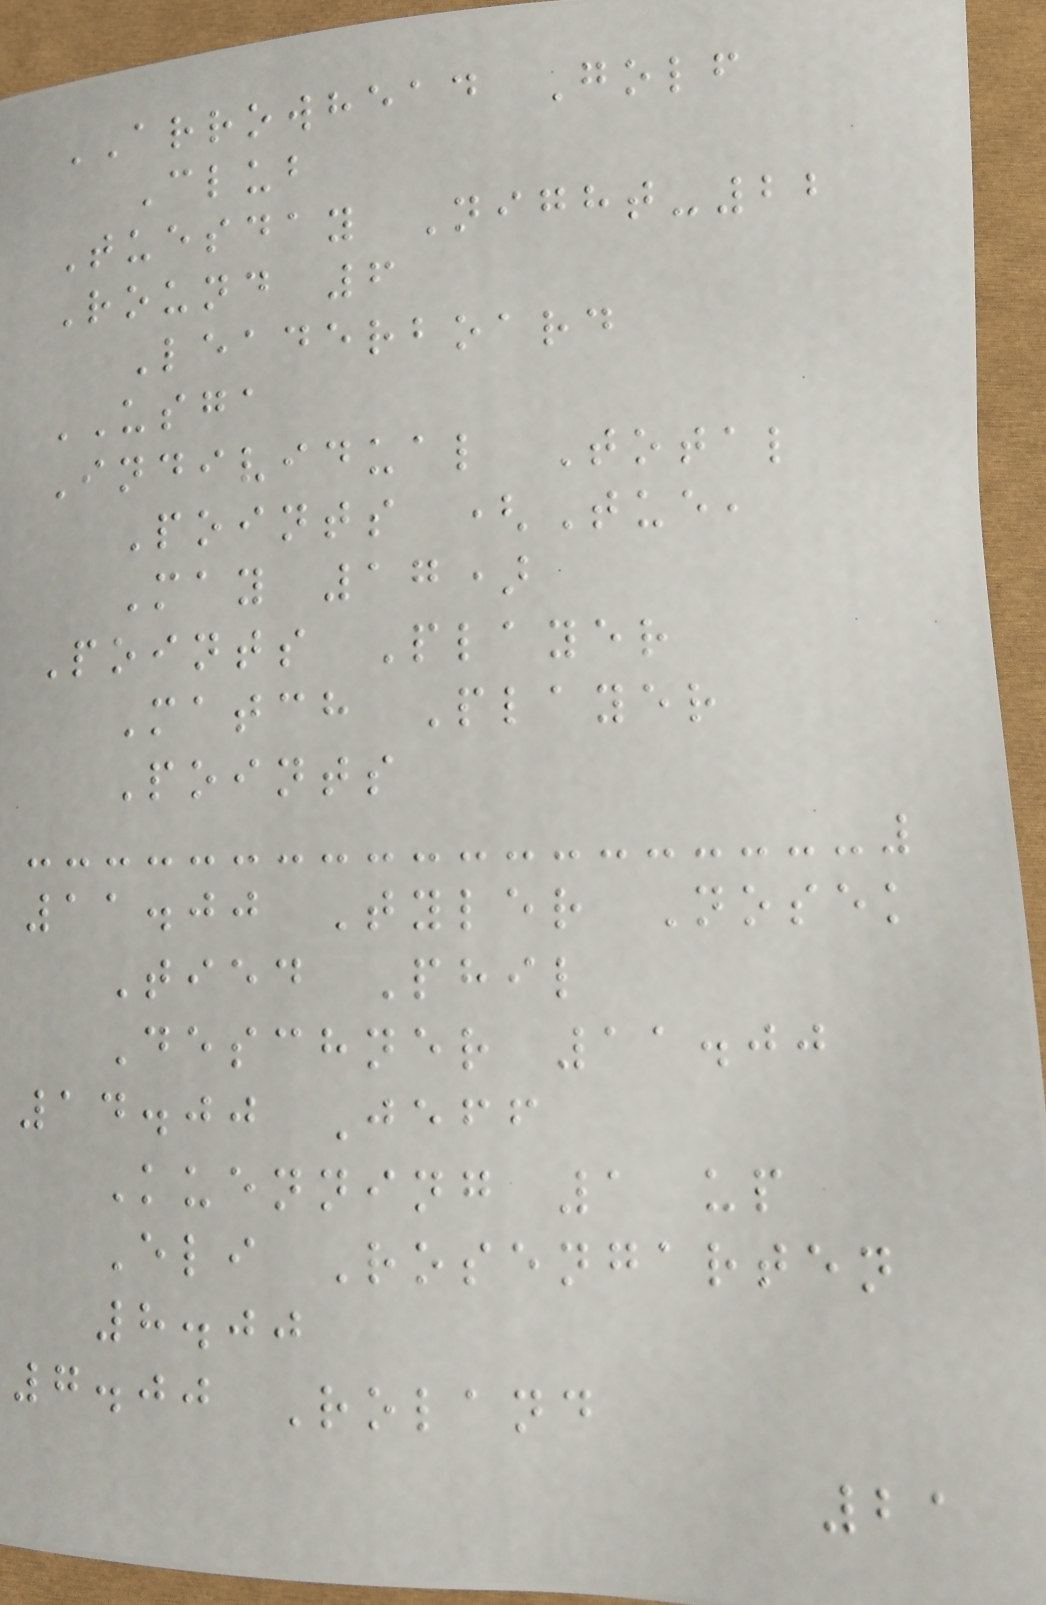ARROWHEAD Golf
Club
Tuesday Night-22
Round 6
Leaderboard
USGA
Individual Total
Points (Tue,
May 17)
Points Player
Match Player
Points
11.00 Tyler Nosek
Tied Phil
Deschner 11.00
14.00 Jeff
Kuenning 1 up
Eli Rosengarten
8.00
7.00 Roland
21
